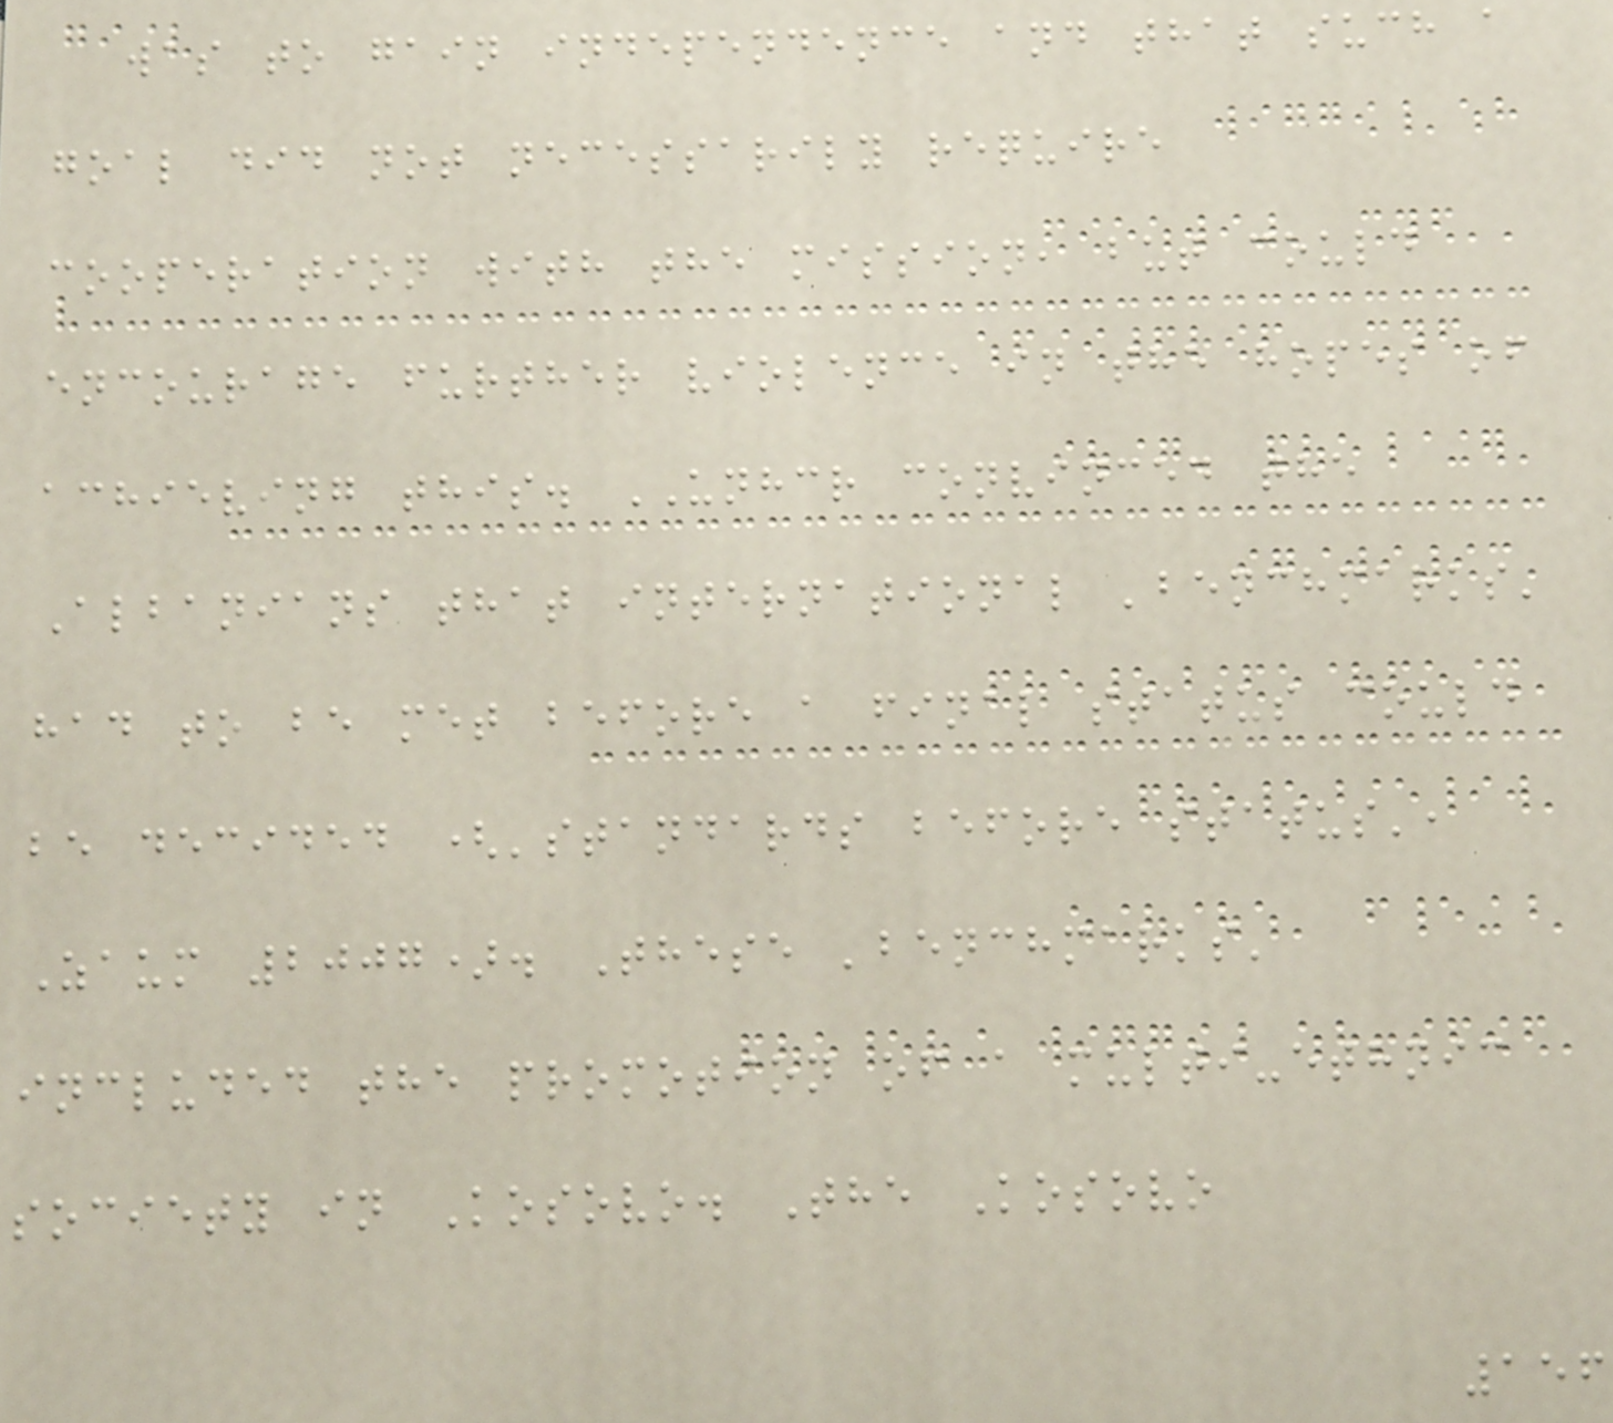was to gain independence and that such a
goal did not necessarily require
cooperation with the mission, but could
encourage further violence in the hopes of
achieving this. UNHCR convinced the
Albanians that international 'benchmarks'
had to be met before a final status could
be decided ('standards before status',
Zaum 2007). These 'benchmarks'
included the promotion of a multi-ethnic
society in Kosovo. The Kosovo
156
